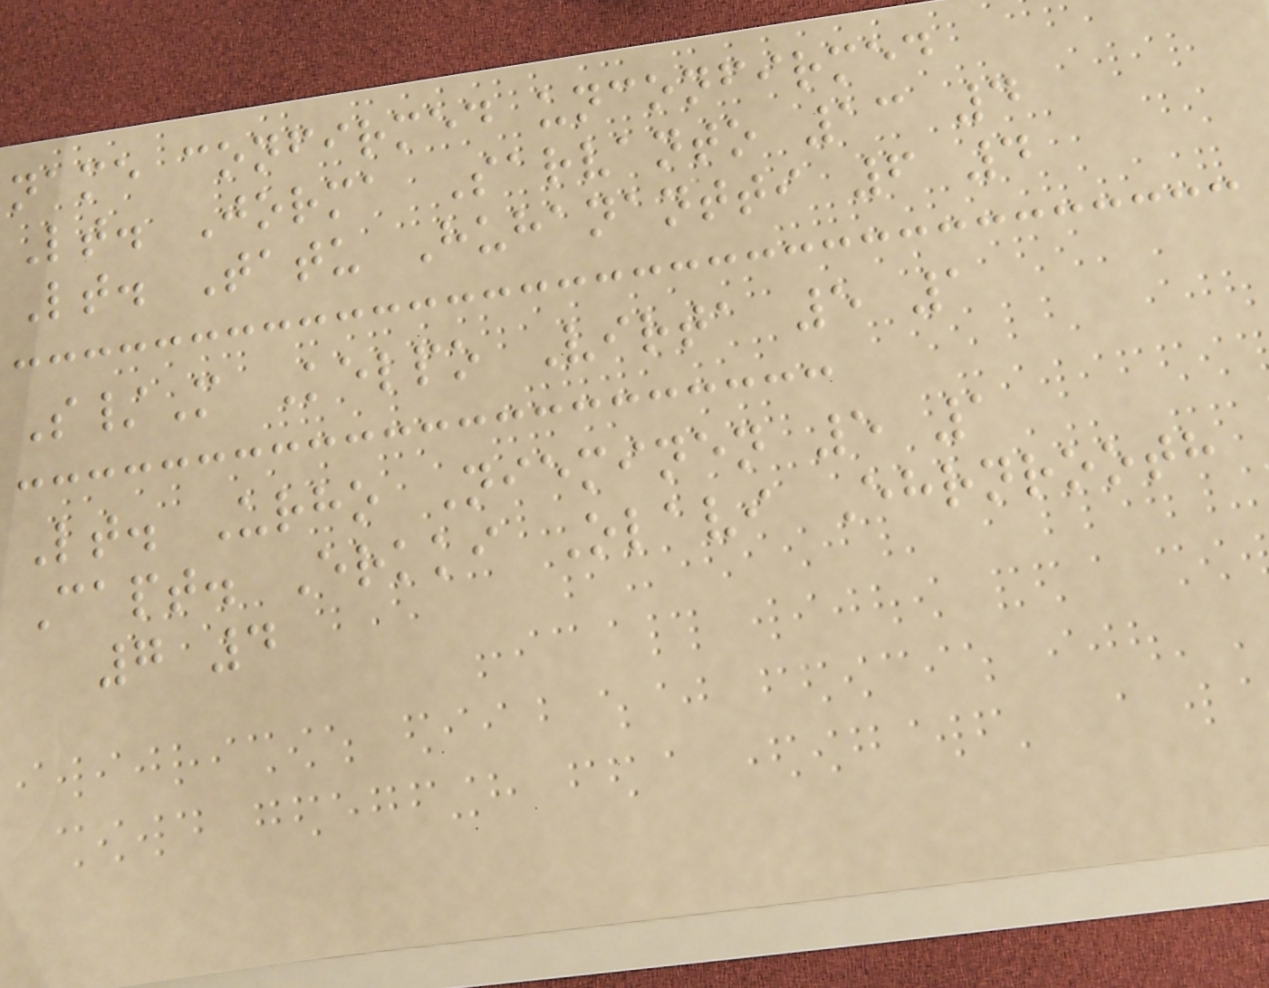name confirmed unconfirmed
Lt. Jorma Sarvanto 13 4
Lt. Tatu Huhanantti 6 4
S/M Kelpo Virta 5 1
Lt. Urho Nieminen 5 1
Capt. Erkki Olavi Ehrnrooth
7 4
